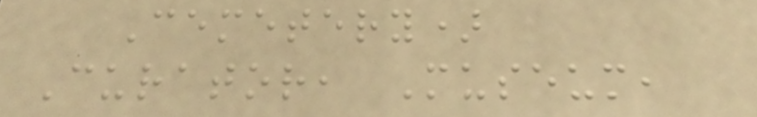Cemetery)
Curator, Museum,
